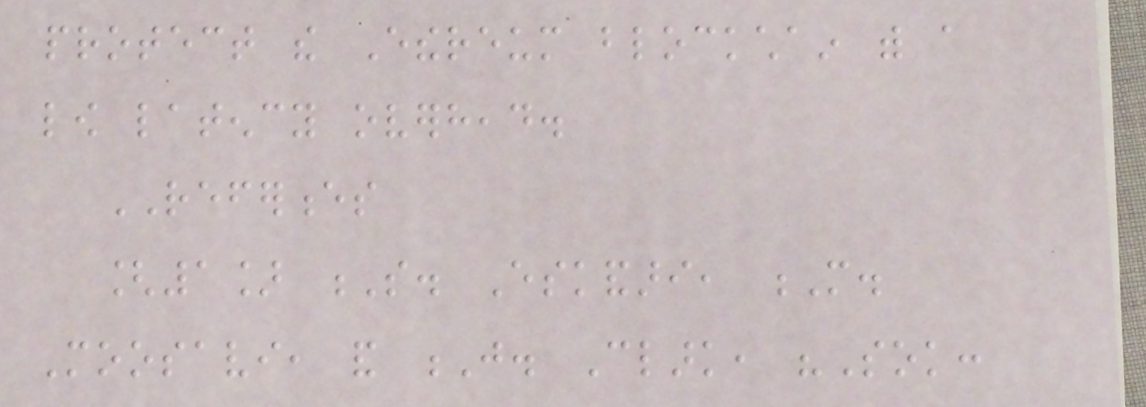protect the Ethereum blockchain with a
low latency overhead.
REFERENCES
[1] S. Eskandari, M.
Moosavi, and J. Clark, "Sok:
